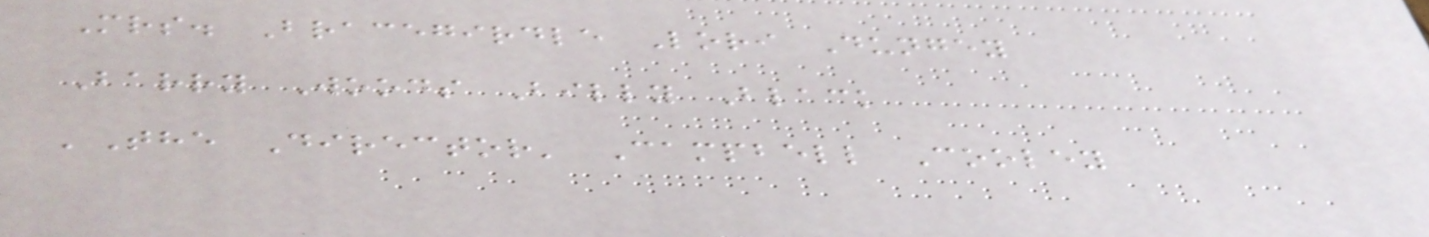Mrs. Bracegirdle Lori Dungey
Barry Woods Billy Black
'The Director' Campbell Cooley
